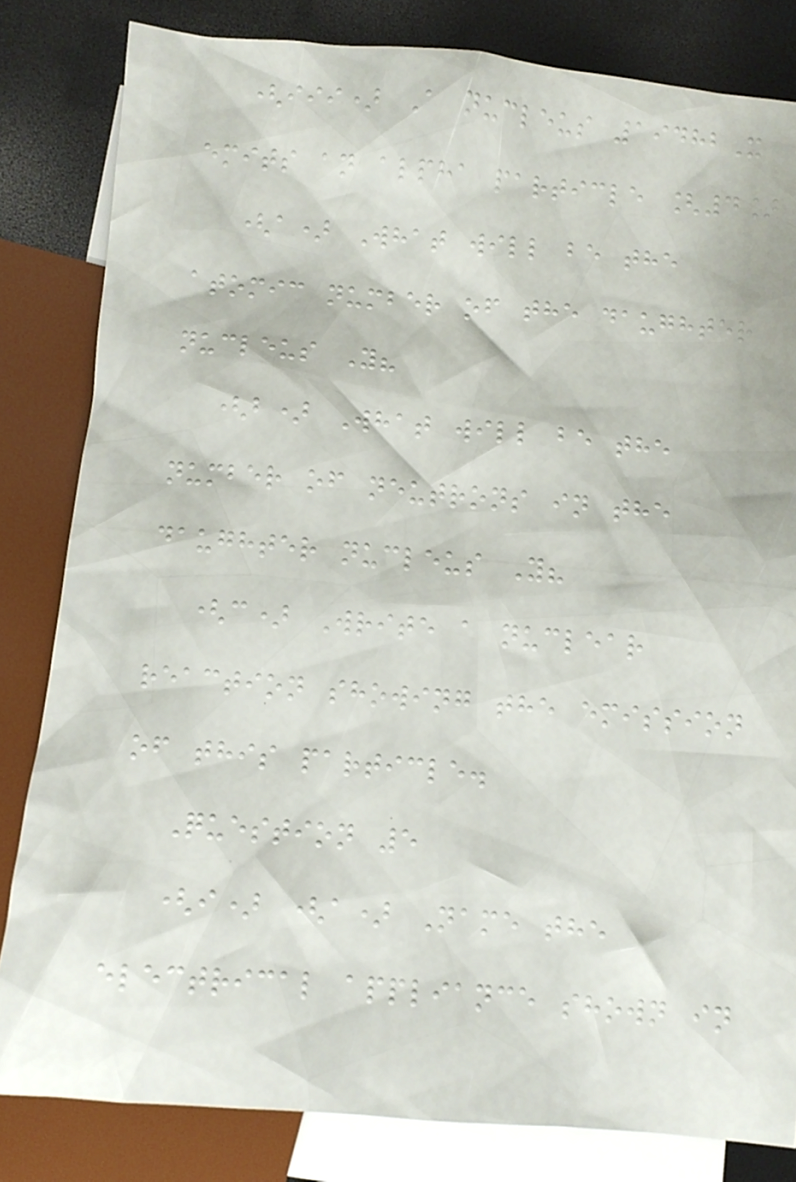(iii) A nucleus 19482X
emits an alpha particle [4]
(a) What will be the
atomic number of the daughter
nucleus Y?
(b) What will be the
number of neutrons in the
daughter nucleus Y?
(c) Write a nuclear
reaction showing the emission
of this particle.
Question 5
(i) (a) Name the
electrical appliance shown in
